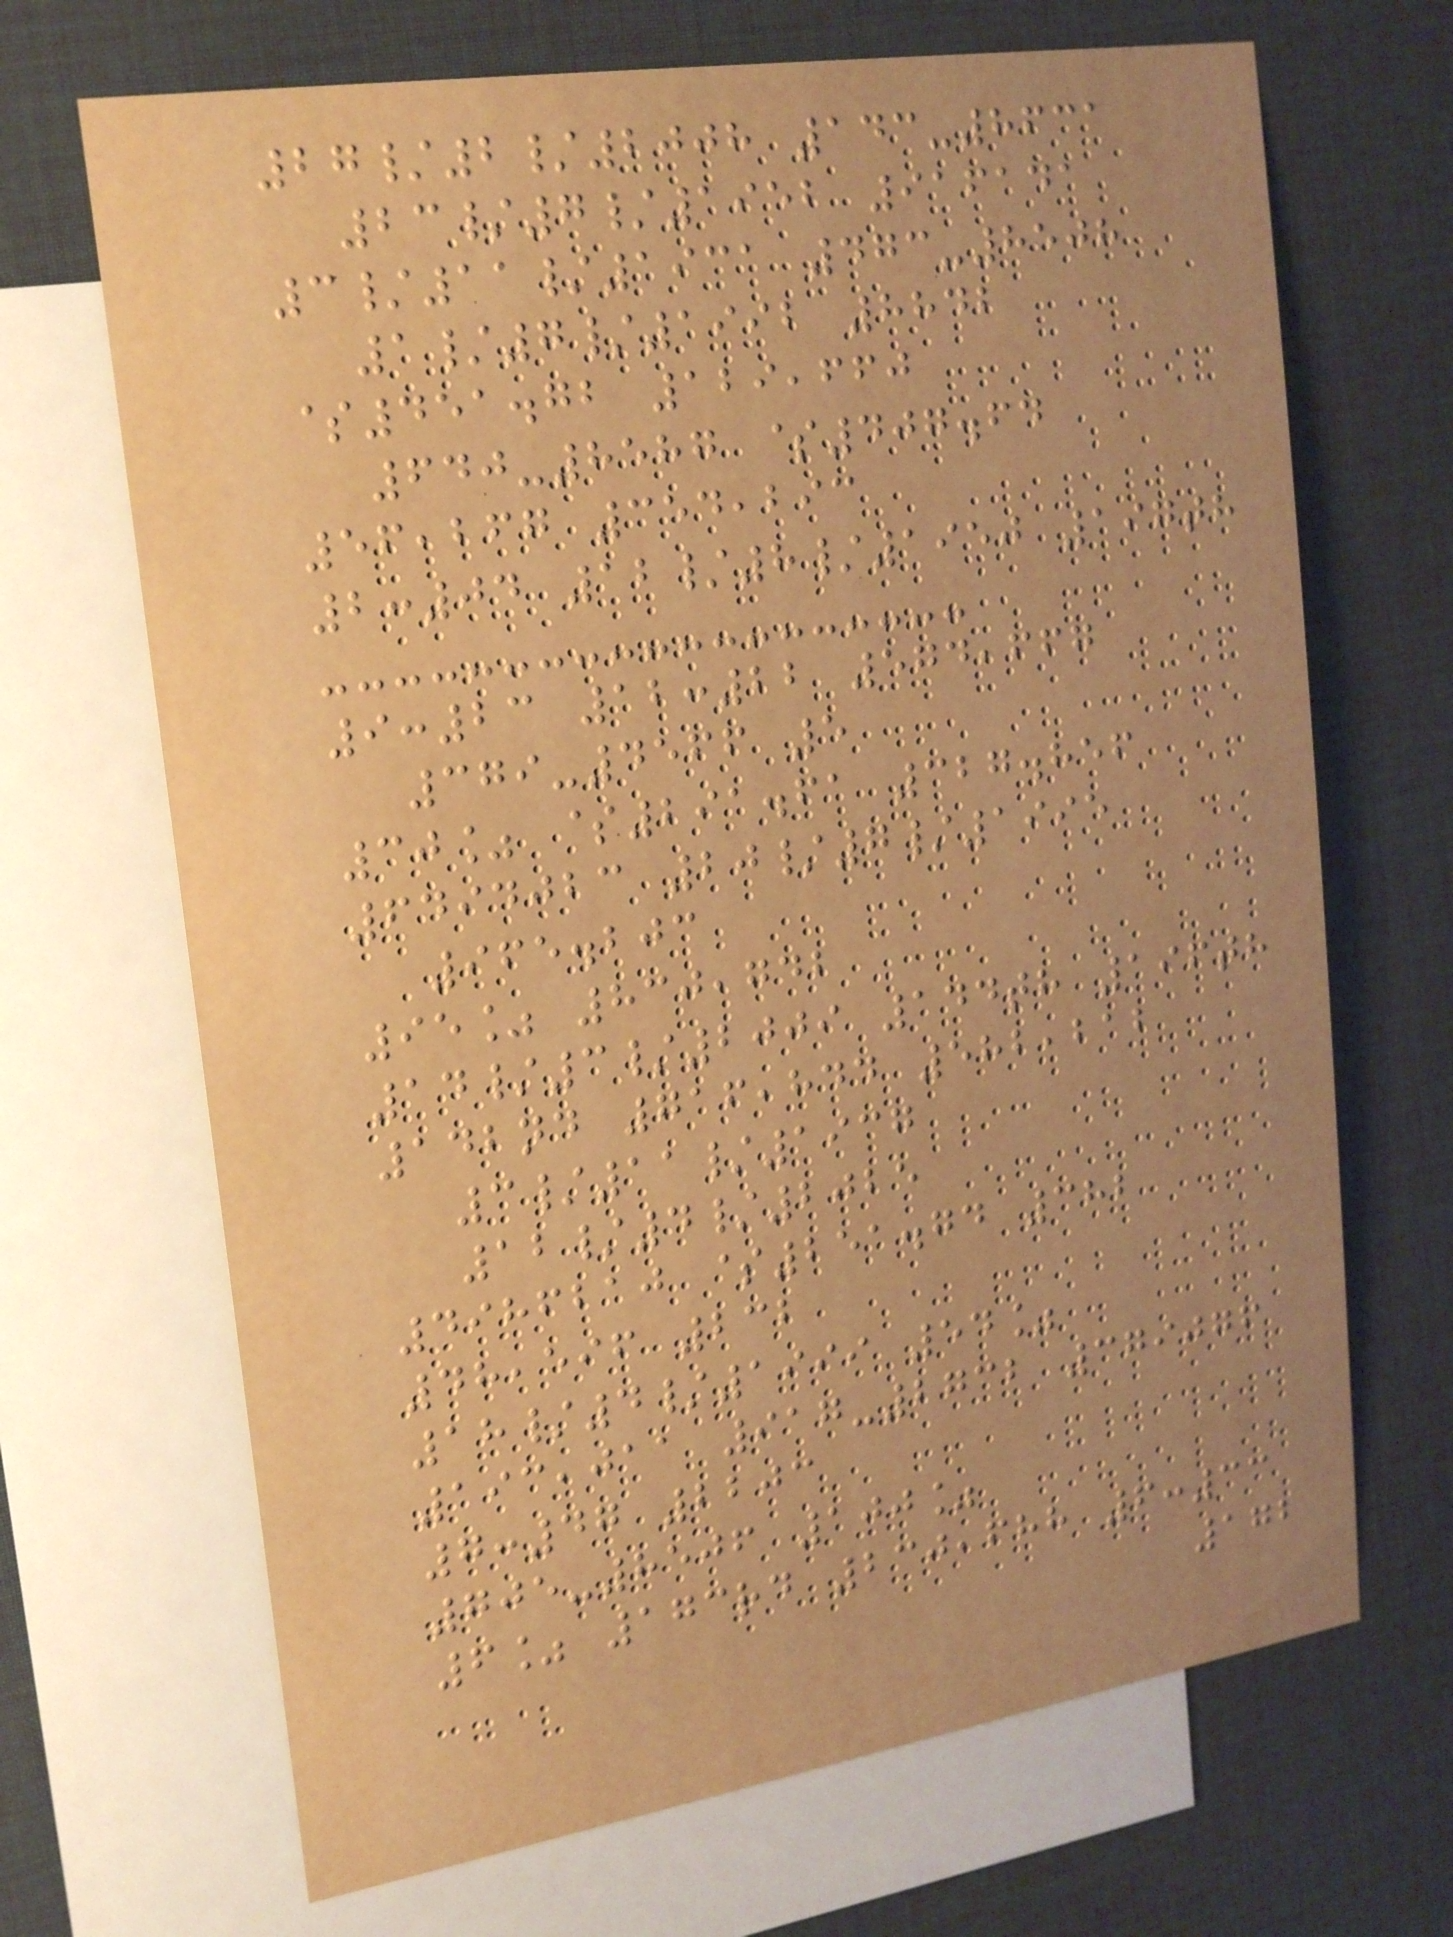27/2/2008 143-8631
23/7/1952 916141
3/11/1931 473-8508
1/7/1992 8842
$451.72 129,660
640-8587 $407.64
56,267 354,293
2:04 12/8/1950 197th
9:23 12:22 574,667
379-4566 5
30% $291.61 327.856
6494023 20/7/1995
965.203
95% 830,742
14/3/2009 144th 196th
142nd 716,844 582,212
3/11/1937
12/4/2025
4986210 $251.74 382
48,596 232
18/4/1999 54%
193,011 917-2732 379076
7:47 2203
705-8506 100%
6% 173rd 230,688 6:33
172
